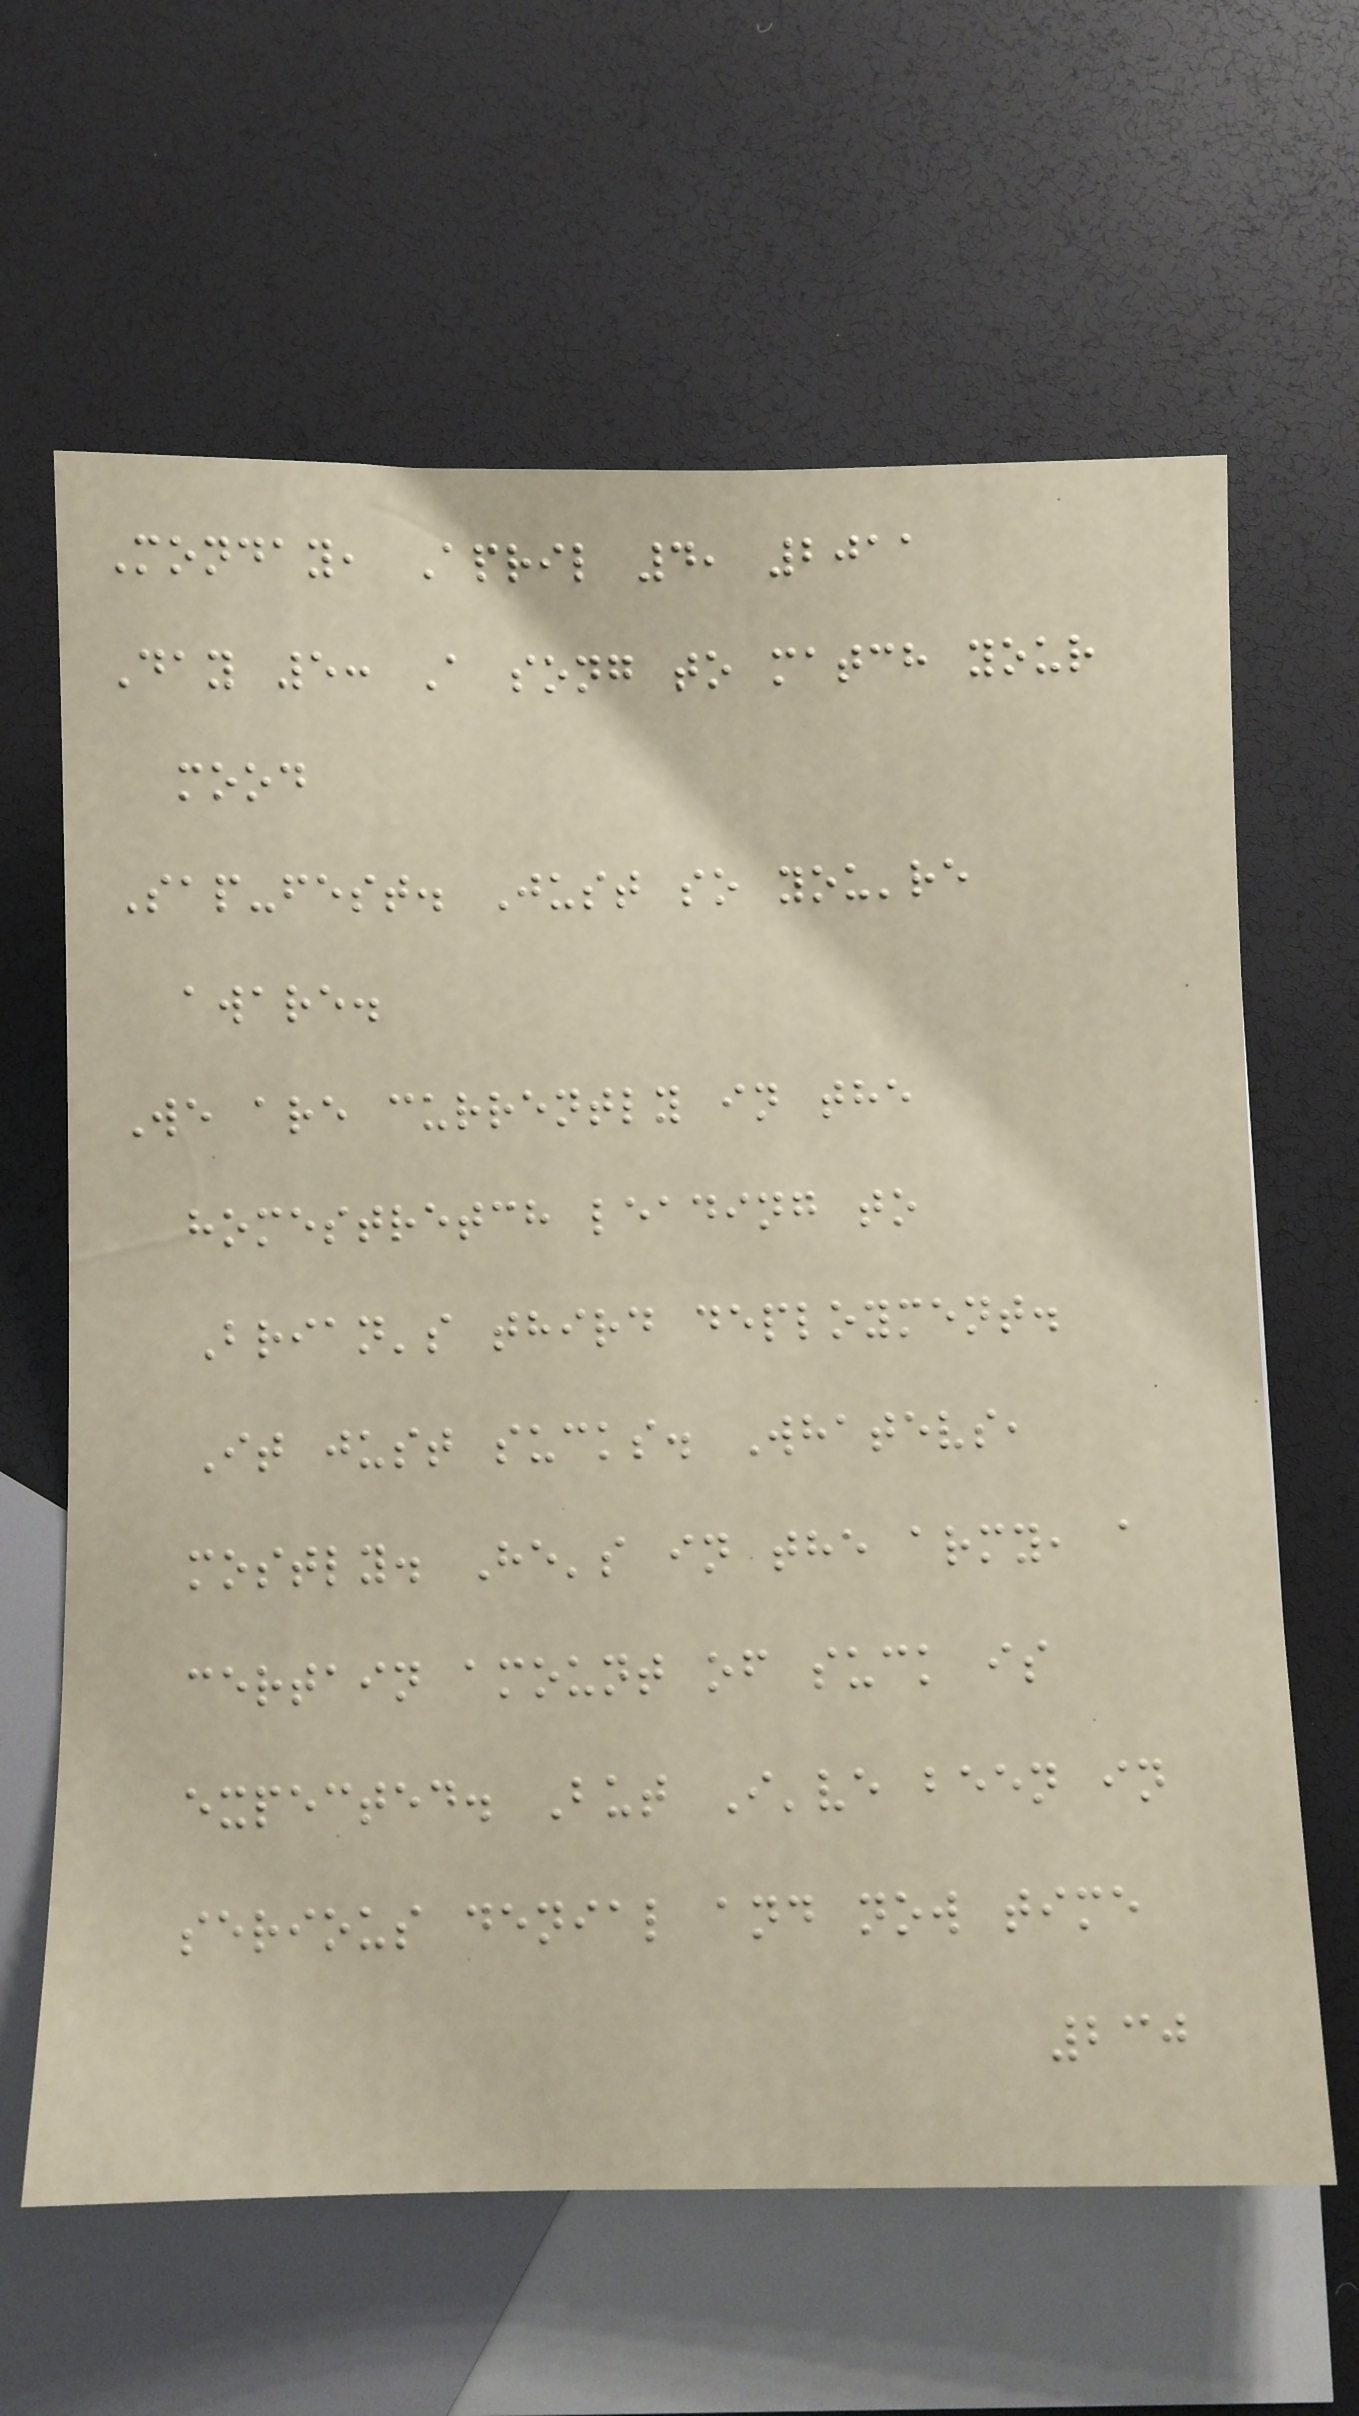Monday, April 4, 2011
Day 5: A song to match your
mood
Sap-fest. Just so you're
aware.
We are currently in the
homestretch leading to
Brian's third deployment.
It just sucks. Whatevs,
mostly. He's in the army, a
certain amount of suck is
expected. But I've been in
serious denial and now time
230
